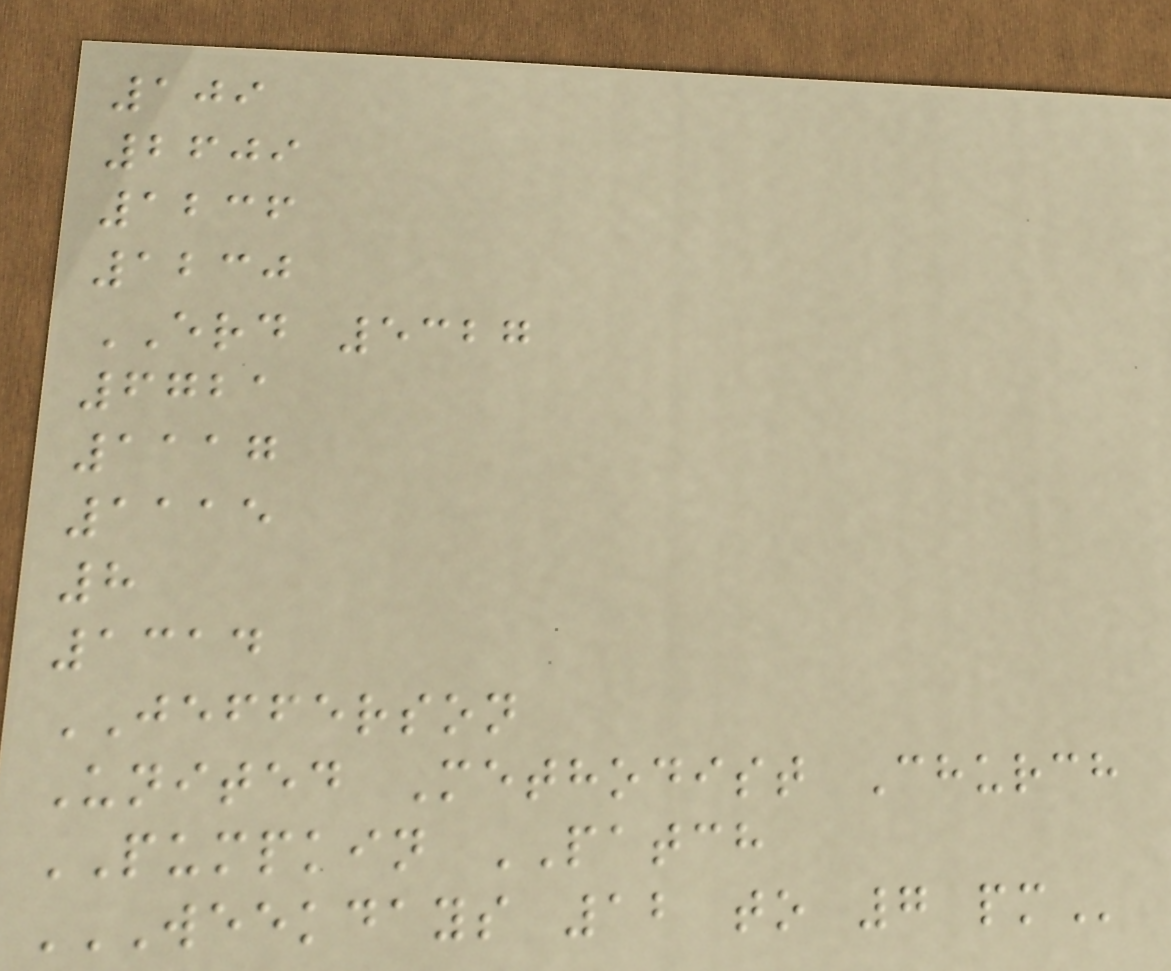109
2609
1236
1230
ERD 5327
6721
1117
1115
8
1314
JEFFERSON
United Methodist Church
PUMPKIN PATCH
WEEKDAYS 12 TO 7 PM
